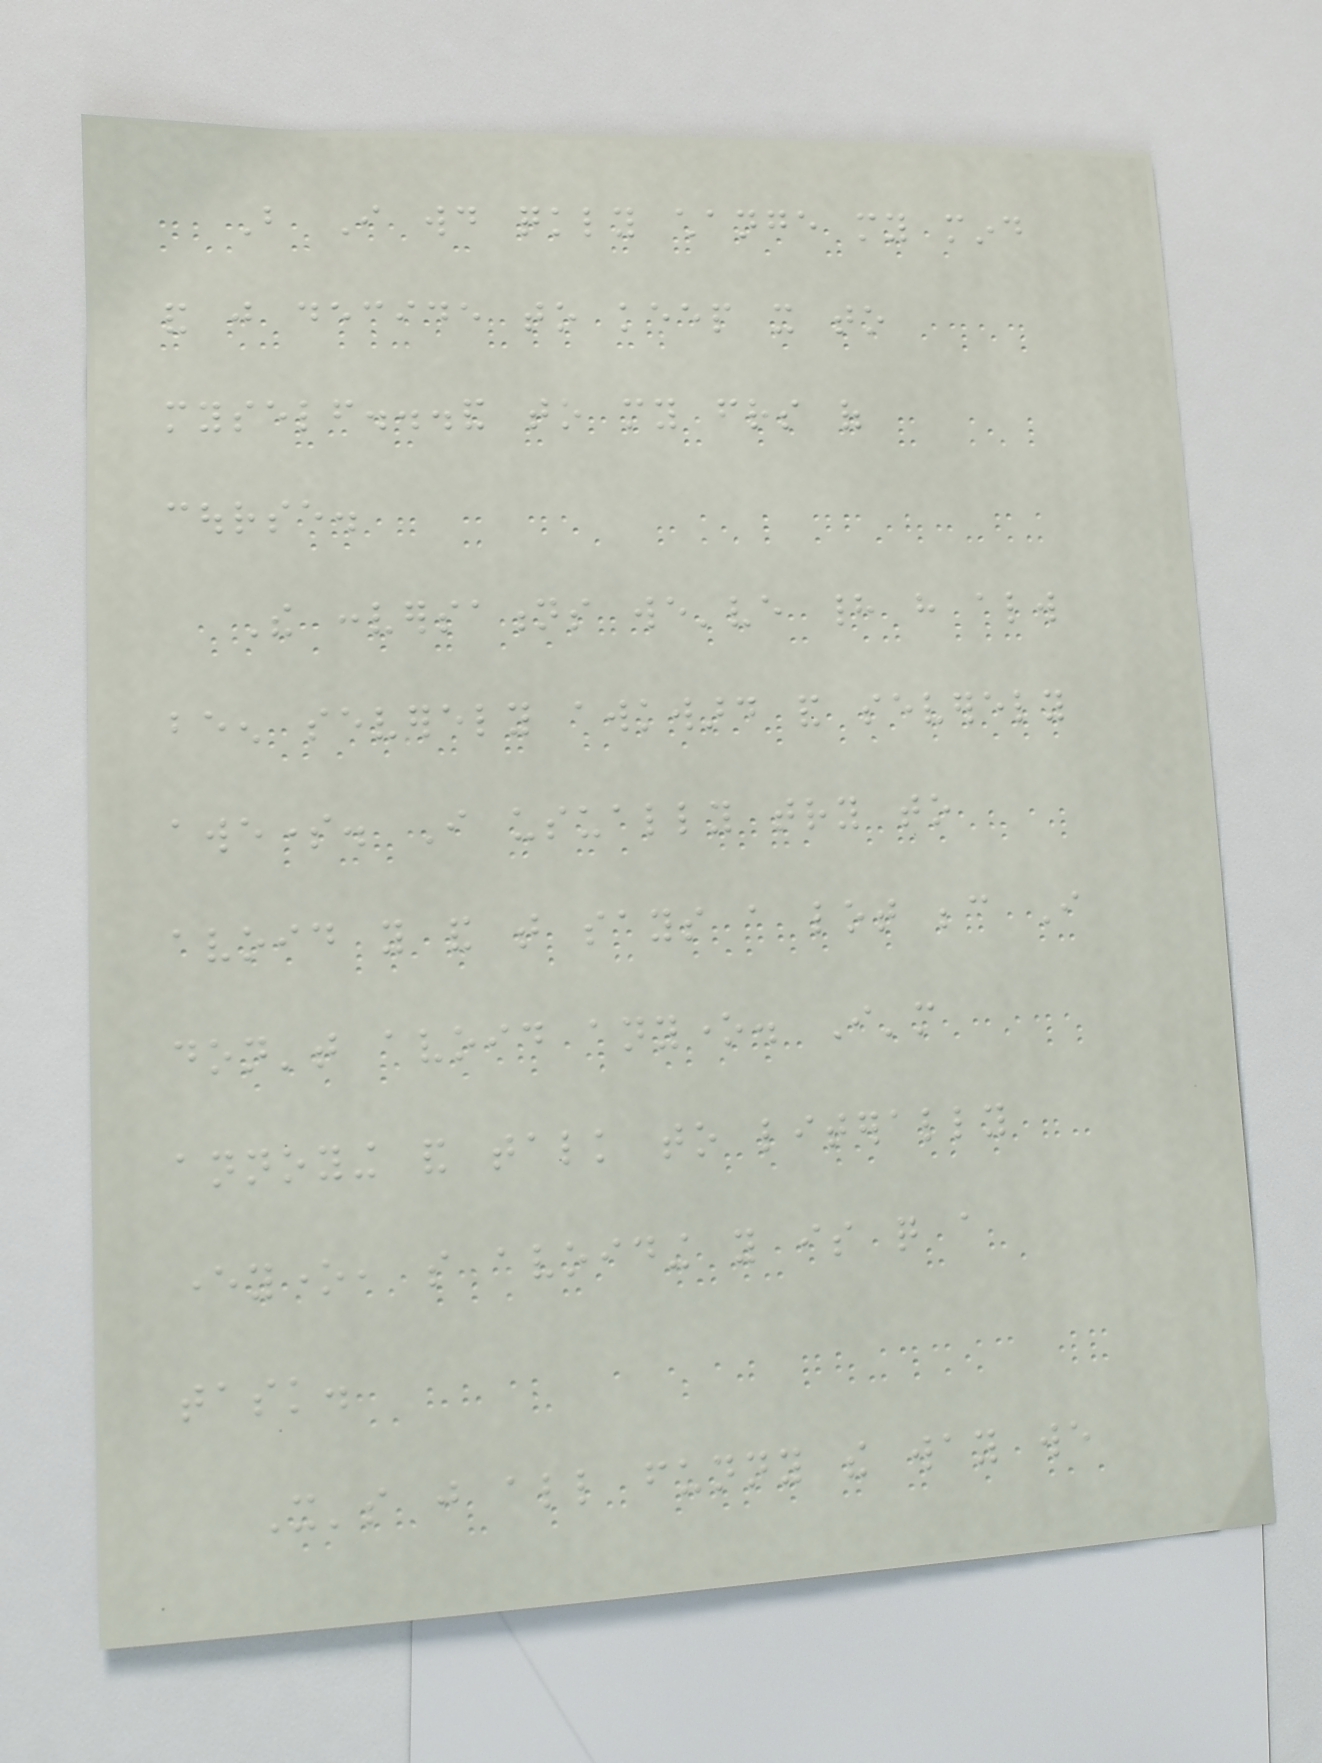But I would quickly change my mind
and just decide to keep it to
myself...and to my friends of
course.
The conversations we've had have always
been severely awkward and severely
awesome. I usually try to
avoid you and that says a lot because I
don't avoid anyone. I'm
annoying and talk to literally
everyone, so avoiding you is quite a
task.
It's just all funny the way we
